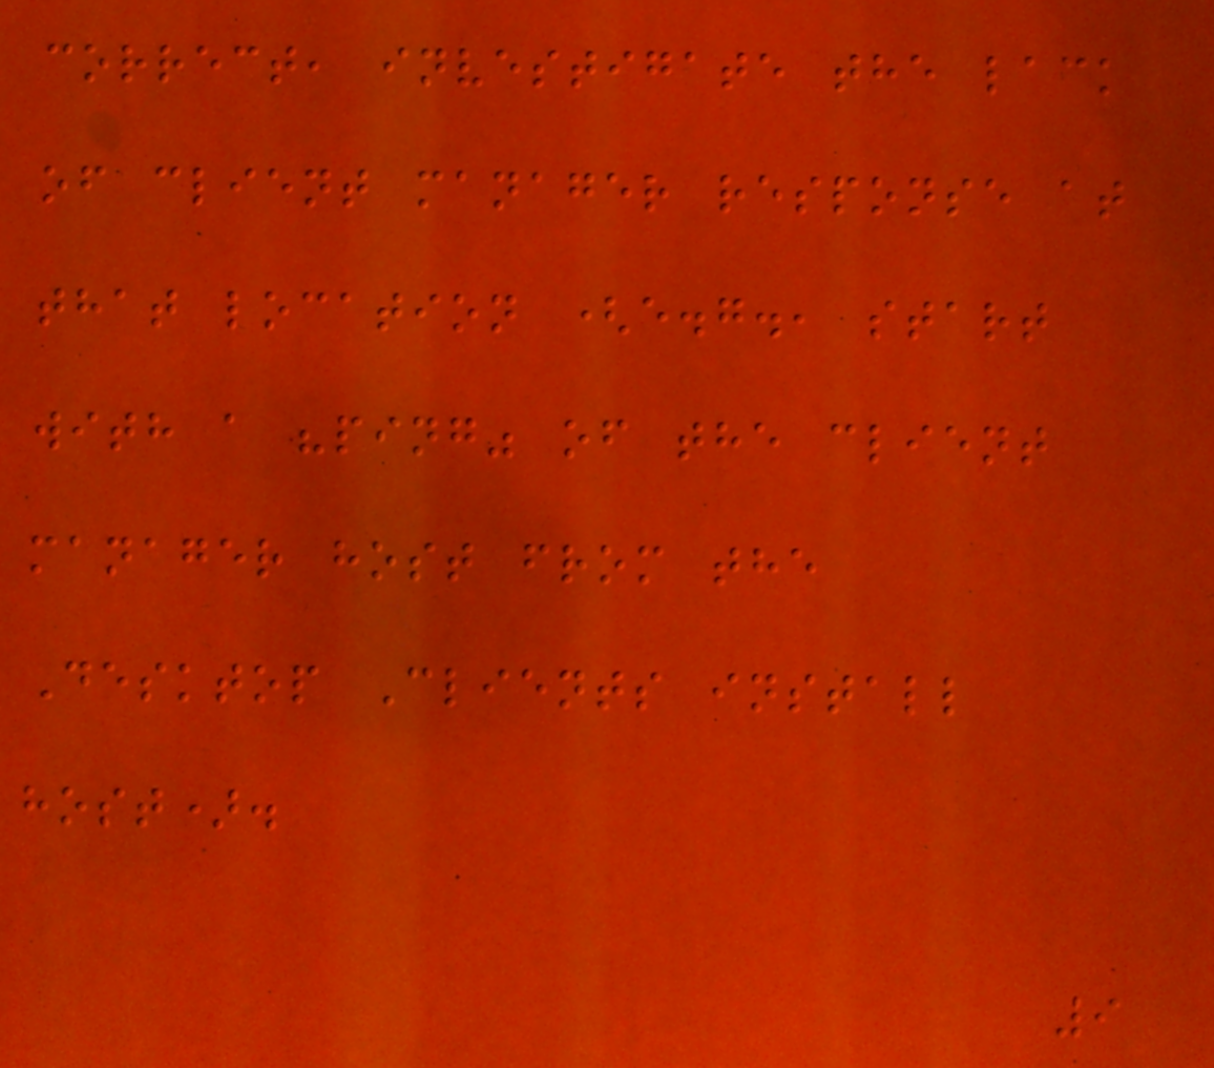correct, investigate the lack
of client manager response at
that location (e.g., start
with a "ping" of the client
manager host from the
Desktop Clients install
host).
9
